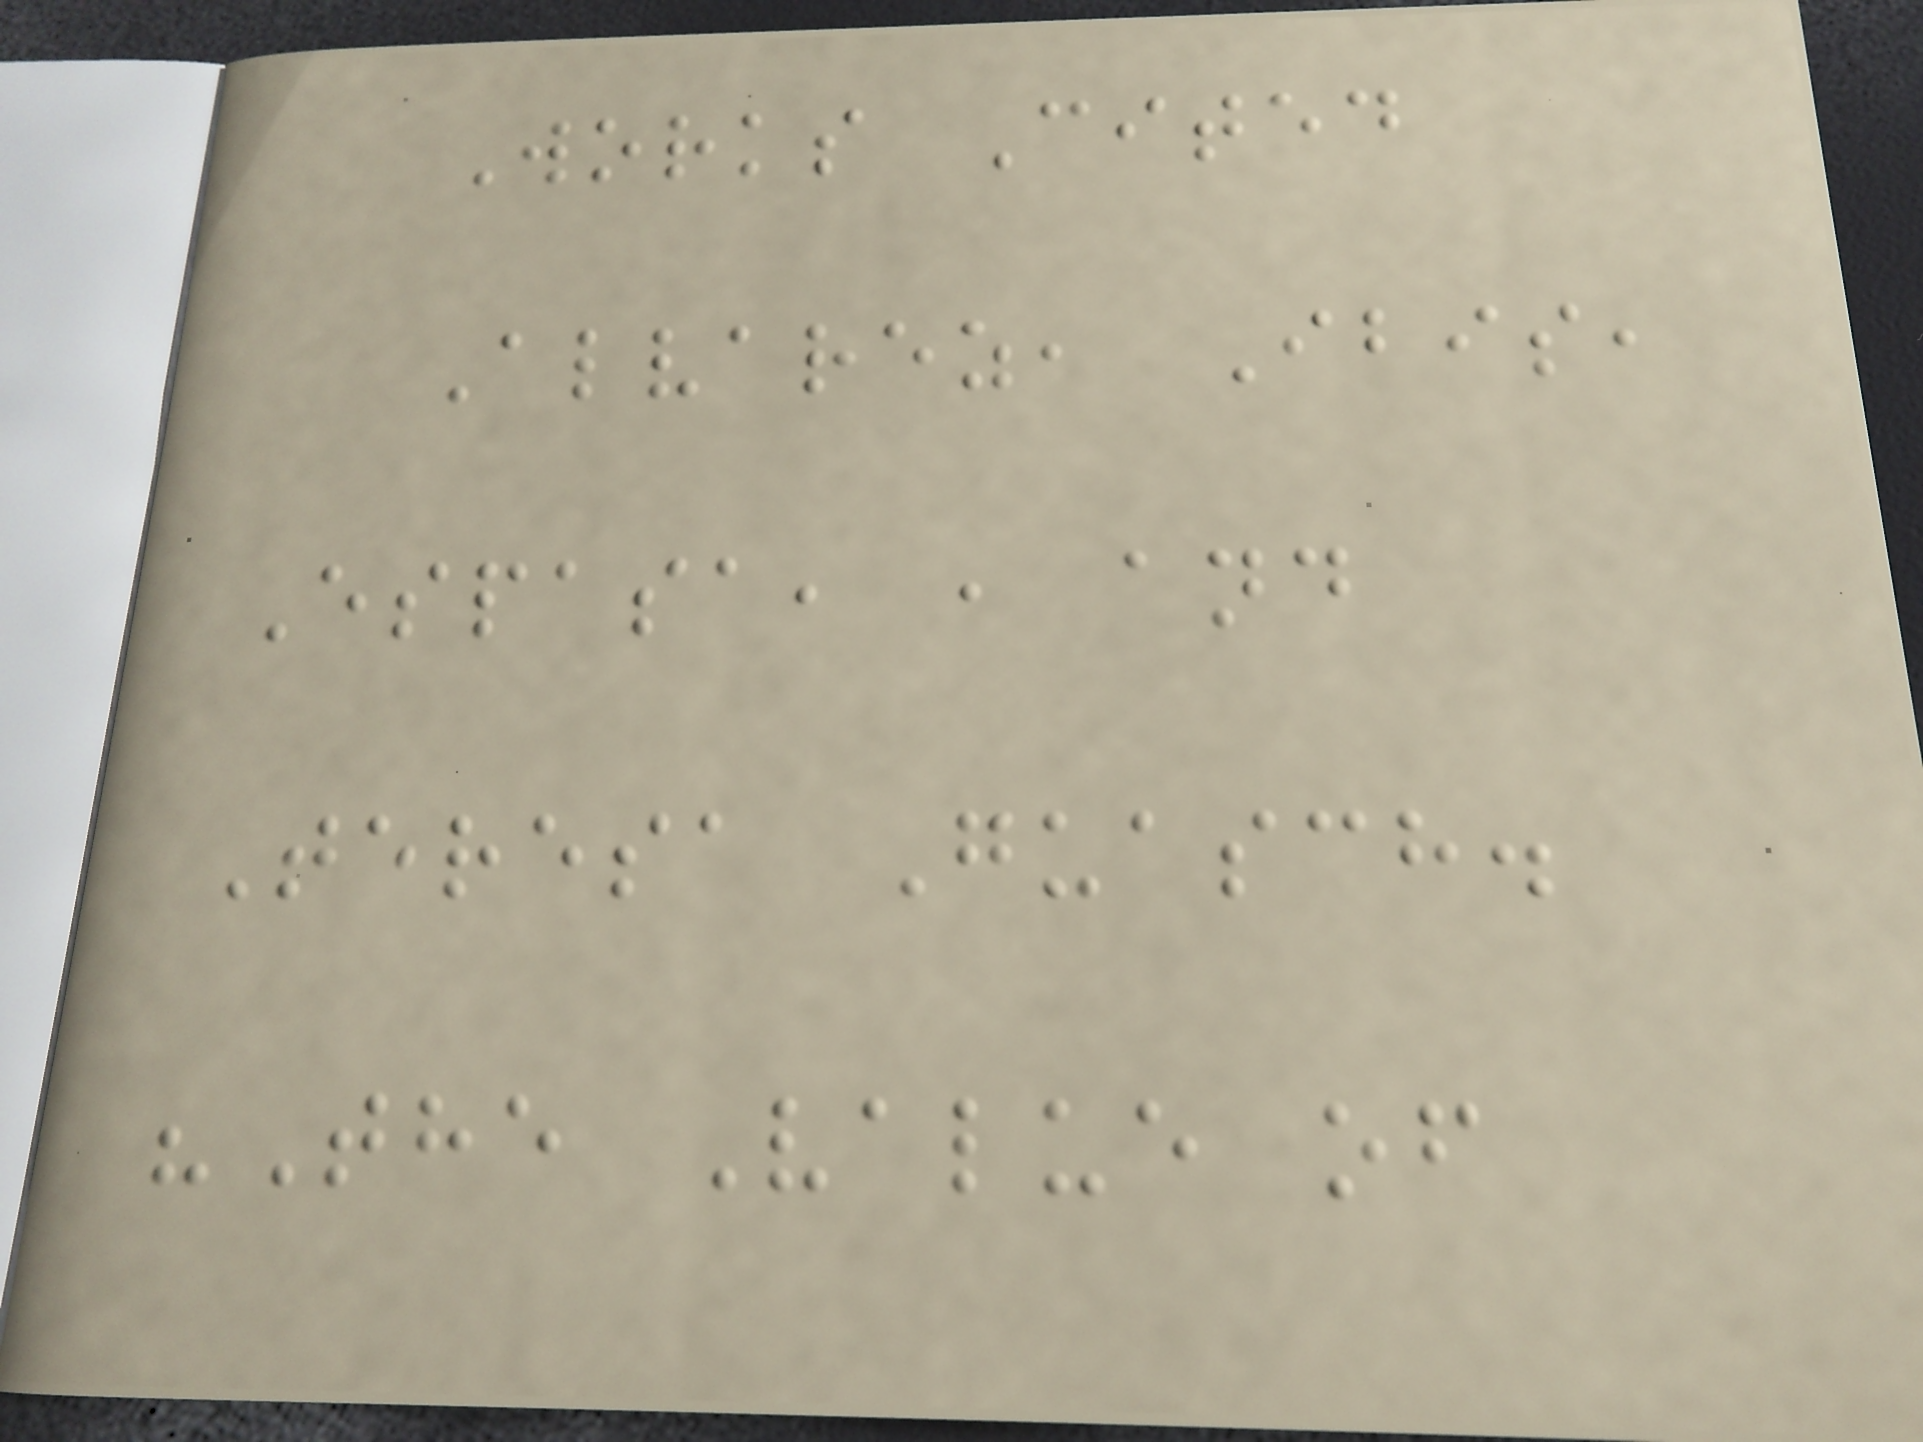Works Cited
Alvarez, Ibis,
Espasa, , and
Teresa Guasch.
"The Value of
